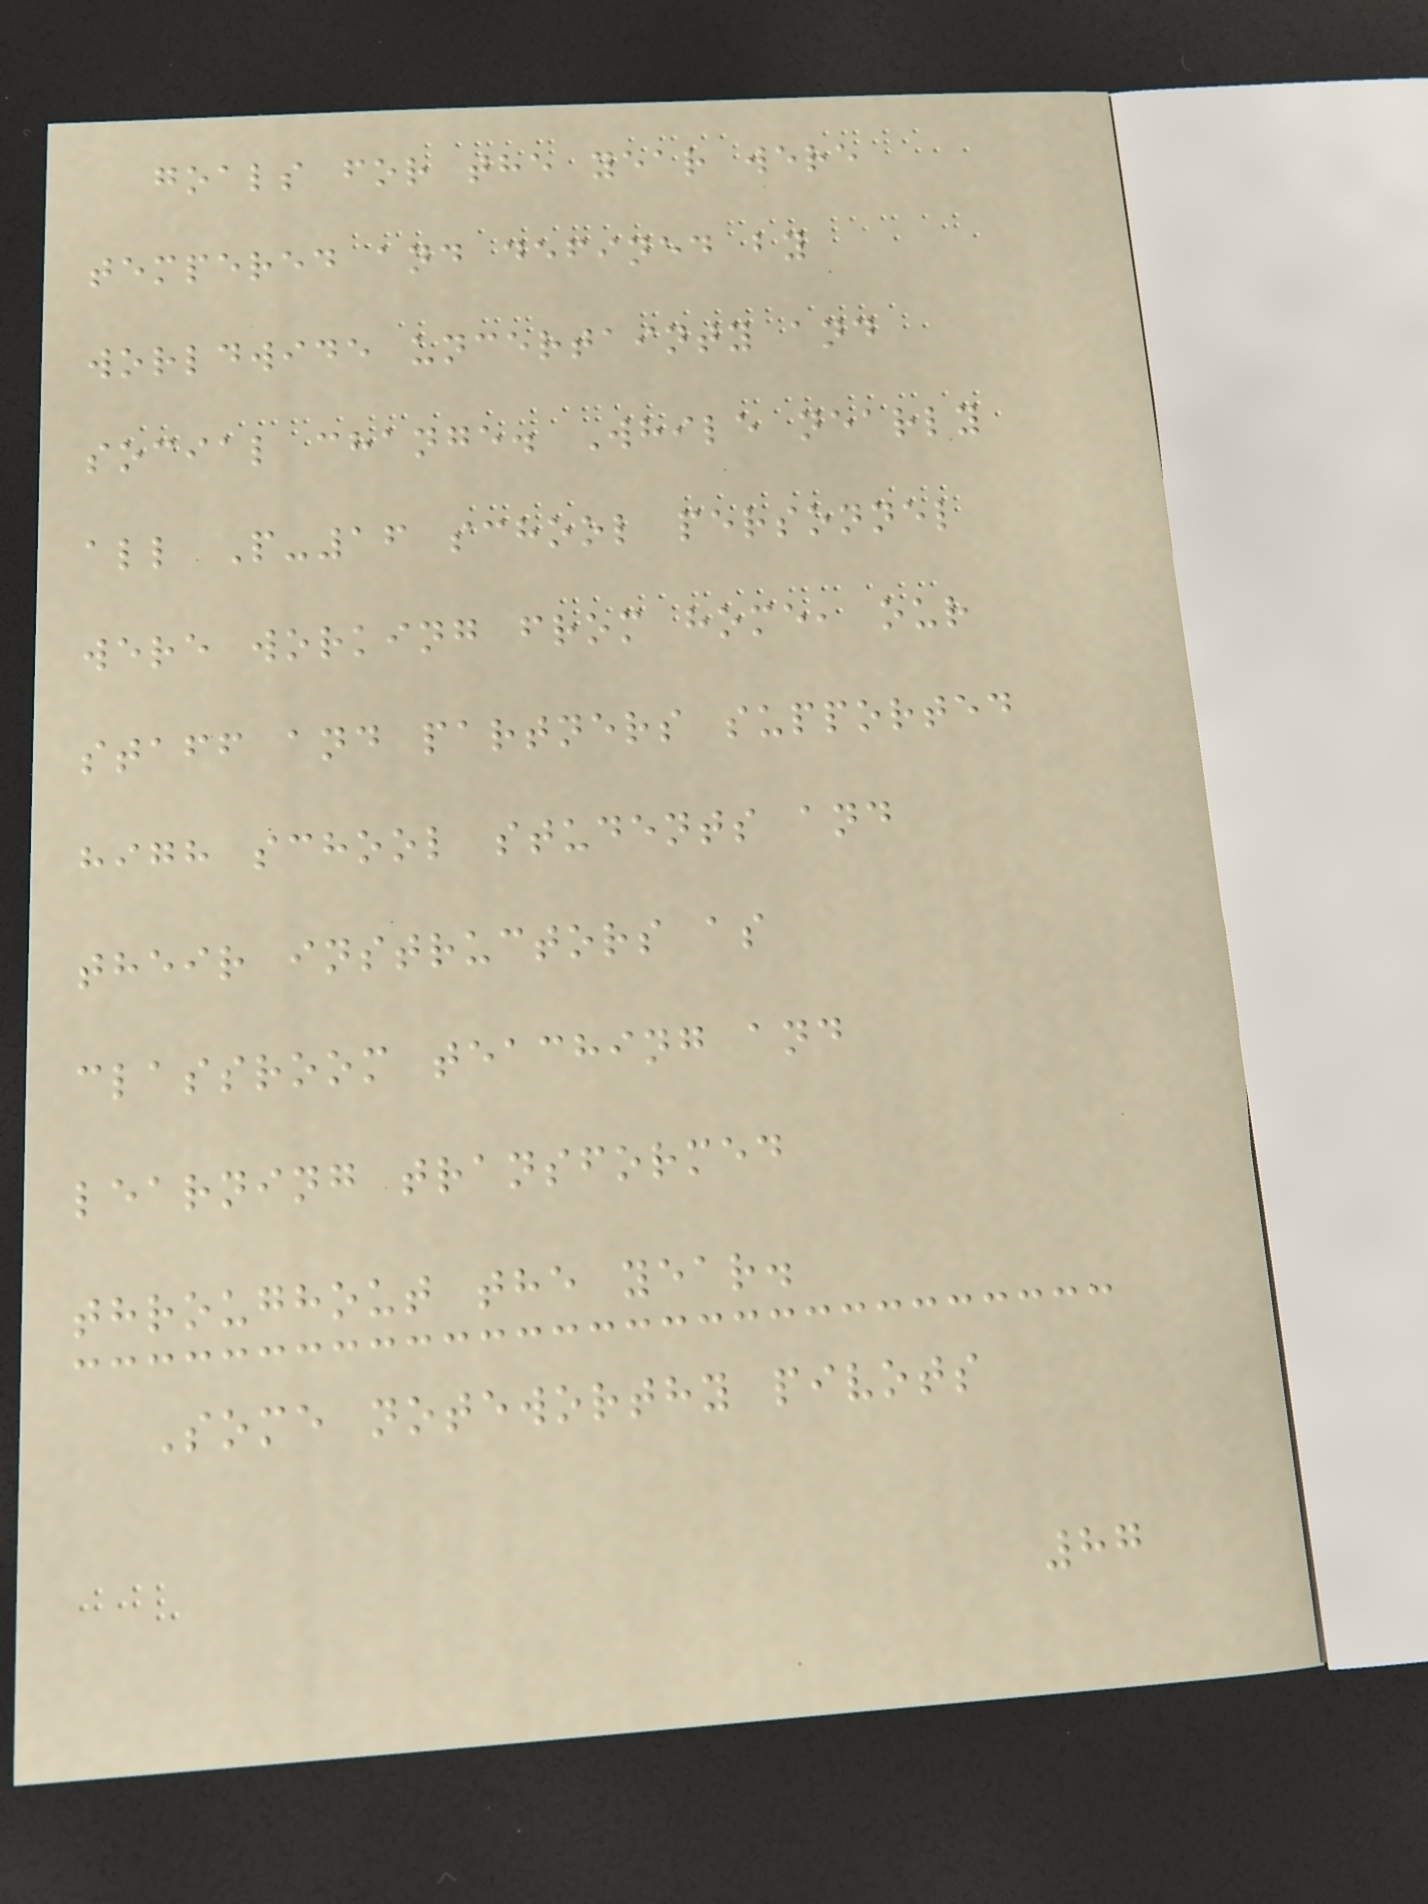goals for the year were
tempered and defined by
worldwide uncertainty and
social change. While nearly
all P-16 school personnel
were working from home, our
staff and partners supported
high school students and
their instructors as
classroom teaching and
learning transformed
throughout the year.
Some noteworthy pivots
87
